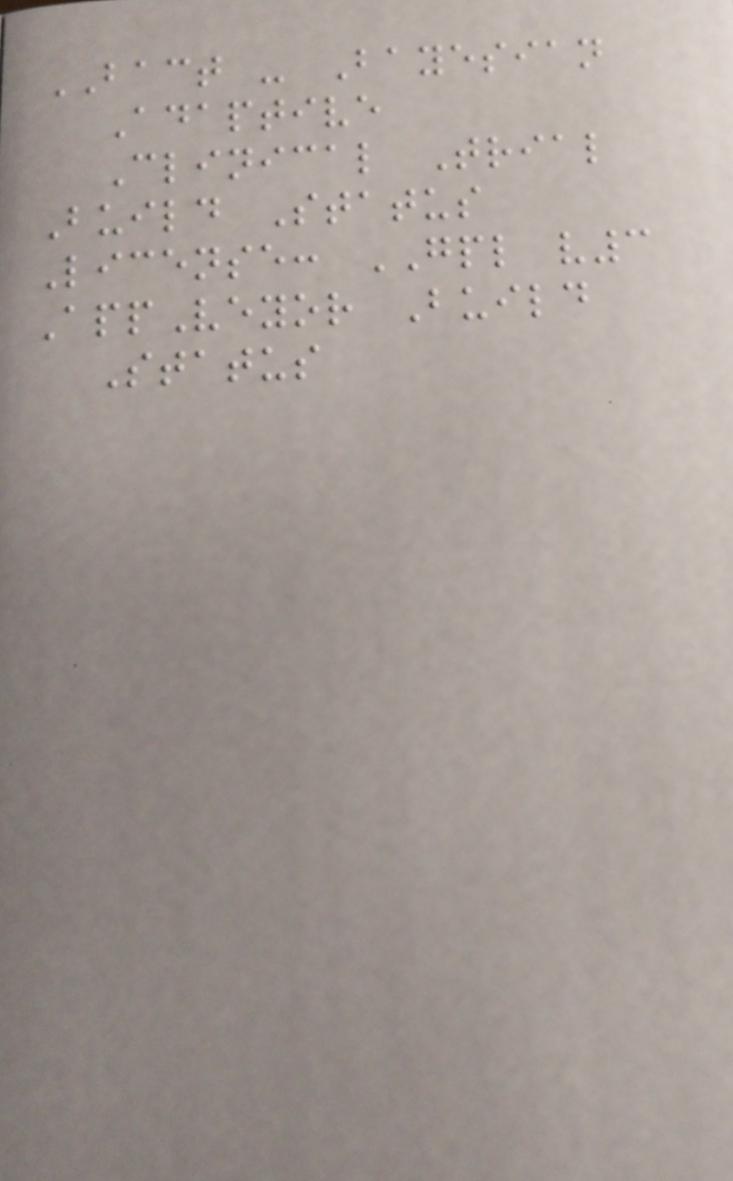BACT - Bayesian
Adaptive
Clinical Trial
Build Status
License: GPL v3
AppVeyor Build
Status
